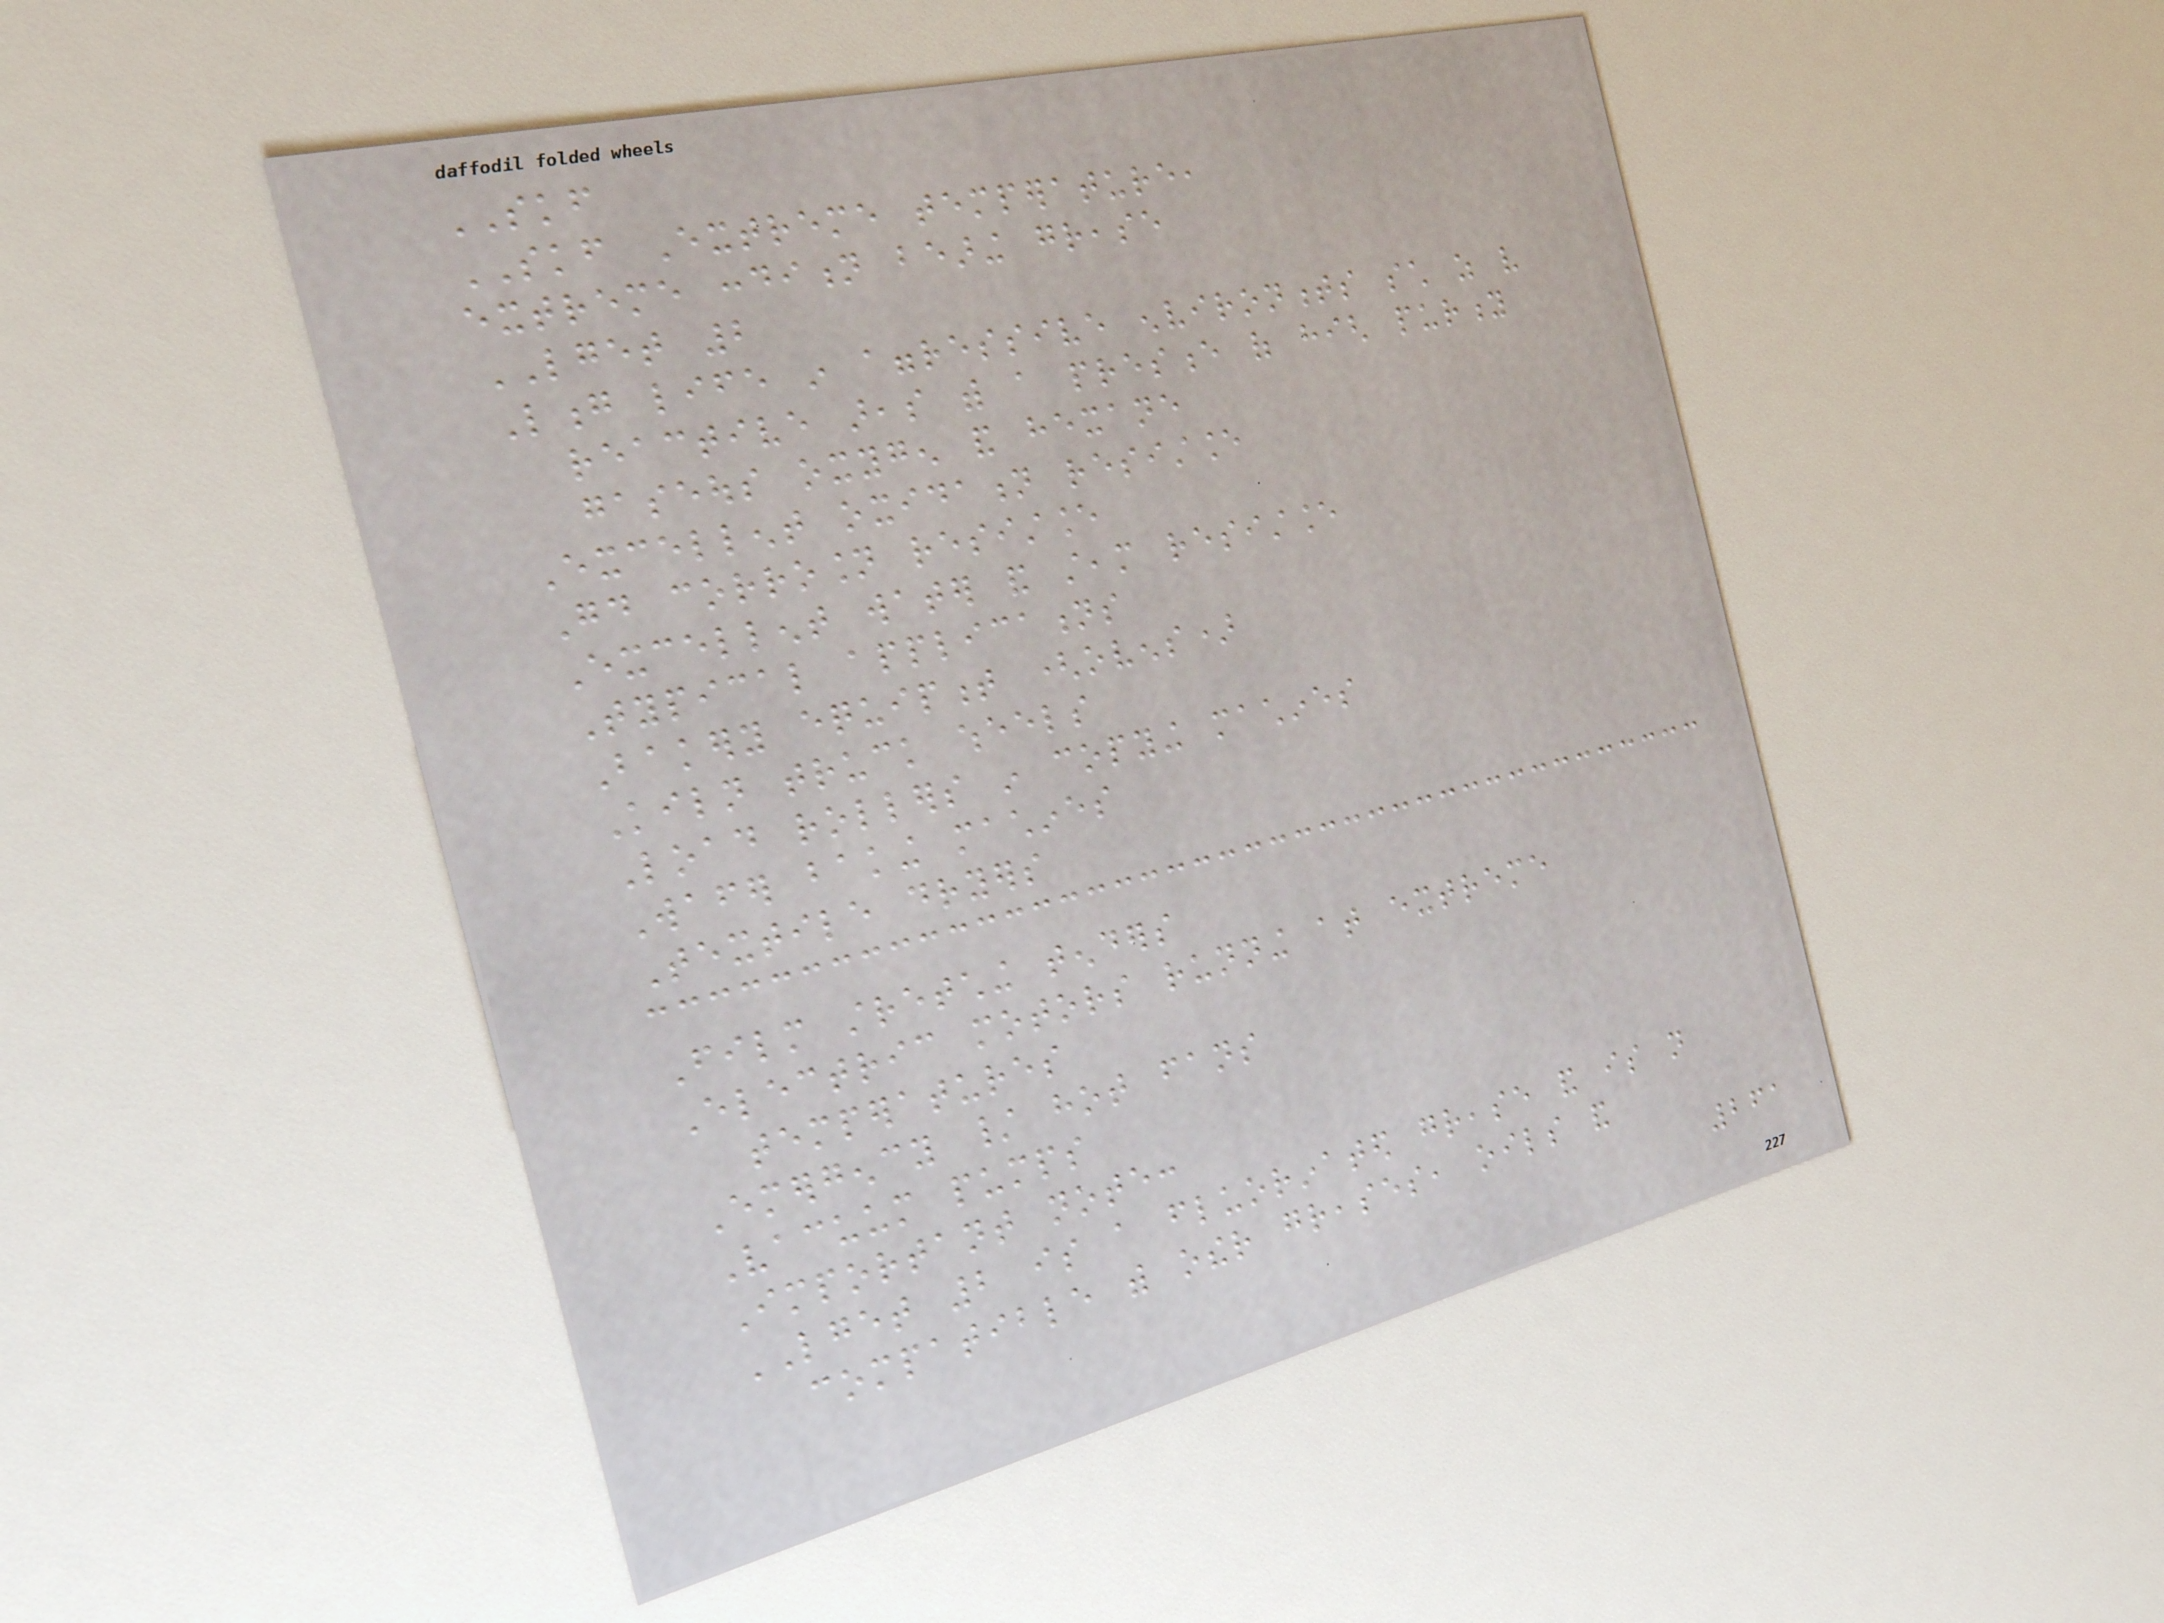SKF
SKF Extreme temperature,
extreme condition bearing grease
LGET 2
Long life in aggressive environments such as very
reactive areas with a presence of high purity
gaseous oxygen and hexane
Excellent oxidation resistance
Good corrosion resistance
Excellent water and steam resistance
Typical applications
Bakery equipment (ovens)
Kiln truck wheels
Load rollers in copying machines
Wafer baking machines
Textile dryers
Film stretching tenders
Electric motors running at extreme
temperatures
Emergency / hot fans
Vacuum pumps
Important note:
LGET 2 is a fluorinated grease and is not
compatible with other greases, oils and
261
